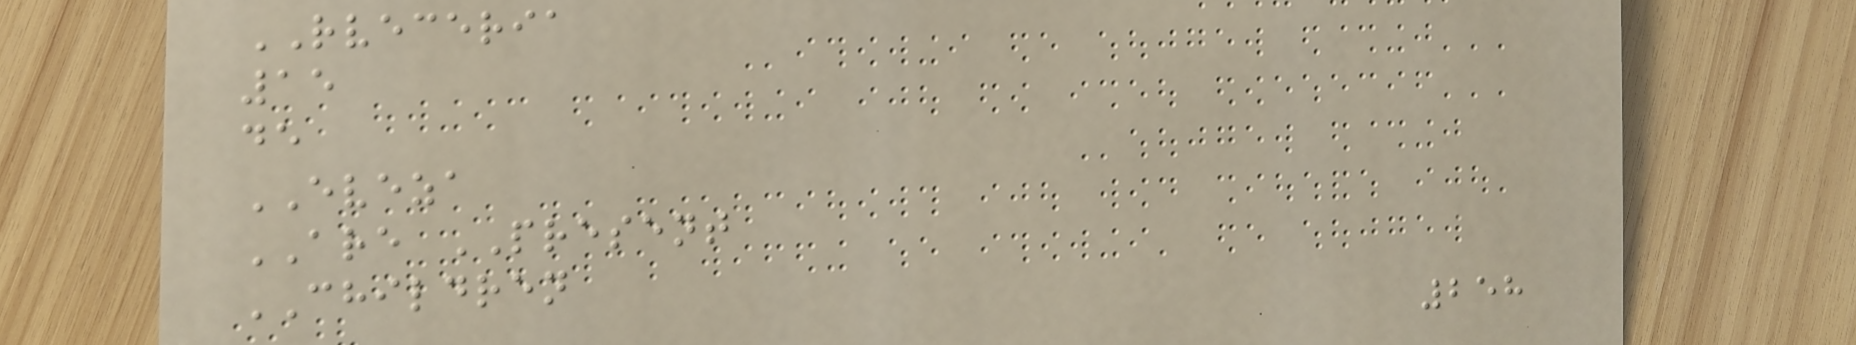RVECERIA
15
de
EVEZA
ARE PRESENT
CHILDREN
258
